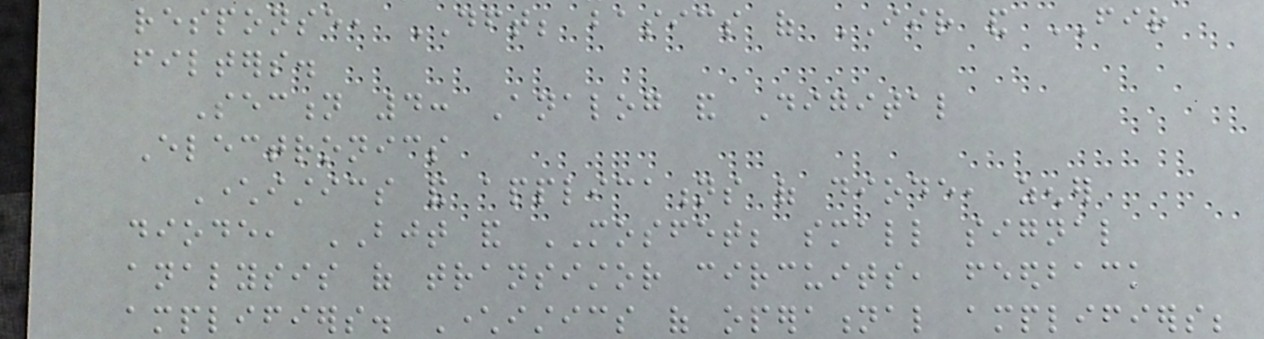response, DFT; basics of IIR and FIR
filters.
Section 4: Analog and Digital
Electronics
Characteristics and applications of diode, zener
diode, BJT and MOSFET; small signal
analysis of transistor circuits, feedback
amplifiers. Characteristics of operational amplifiers;
